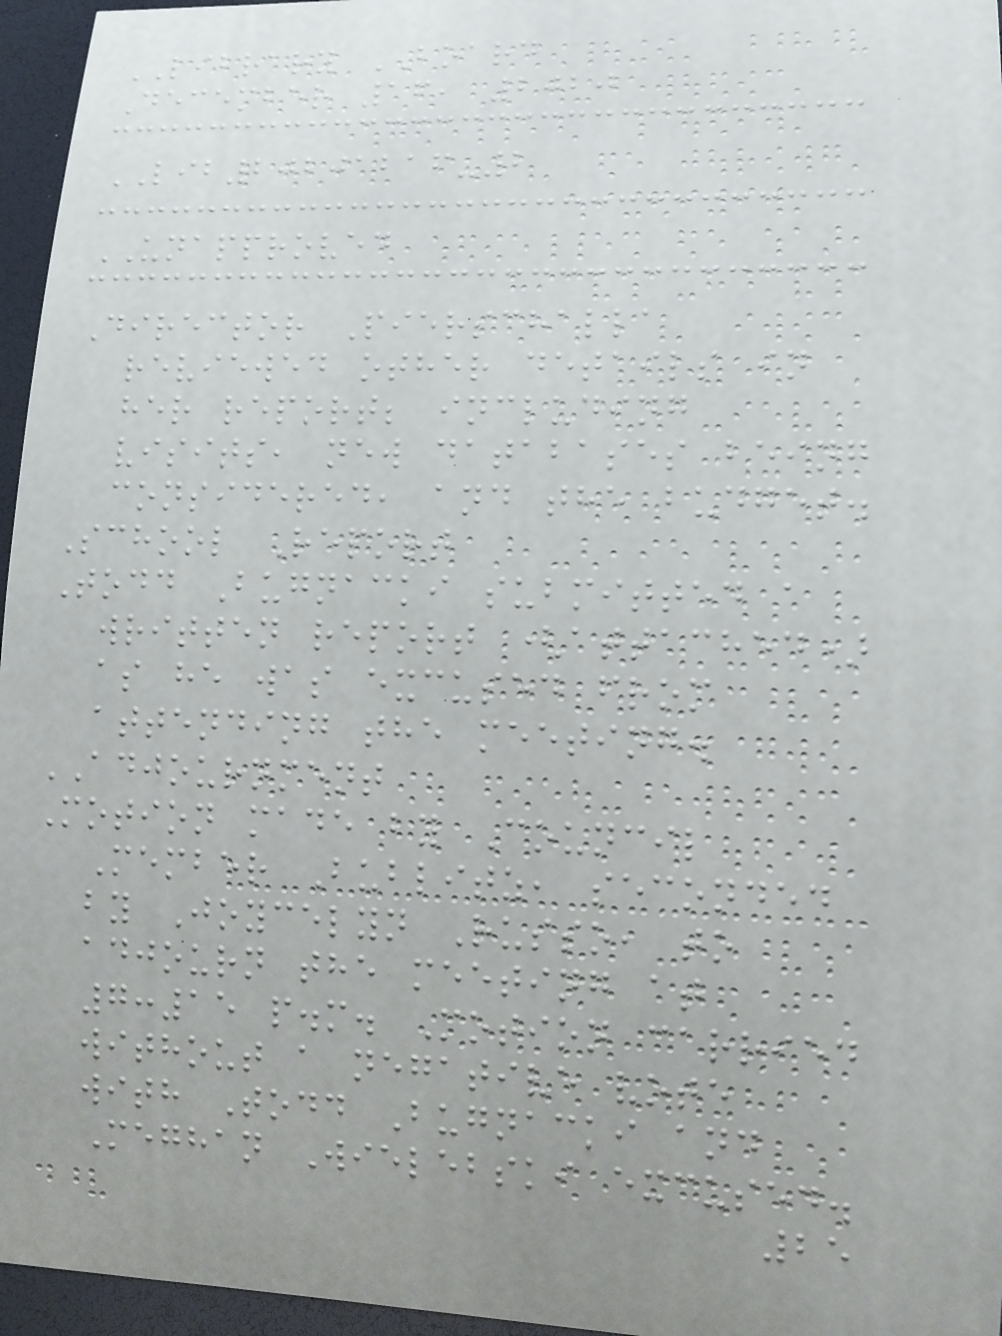LIBRARY BOARD
December 16, 2020
LIB20201216-2
UNAPPROVED
Director Pierschalla
reviewed other details in
her report; including
visits, new databases being
considered, and the budget.
School Report
Todd Bugnacki submitted a
written report (attached)
as he was excused from
attending the meeting.
ADJOURNMENT
Motion made by Council
Member Bublitz, seconded
by Joycelyn Russo, to
adjourn the meeting at
7:15 p.m. Motion carried
without a negative vote
with Todd Bugnacki and
Meghan Wielebski excused.
25
